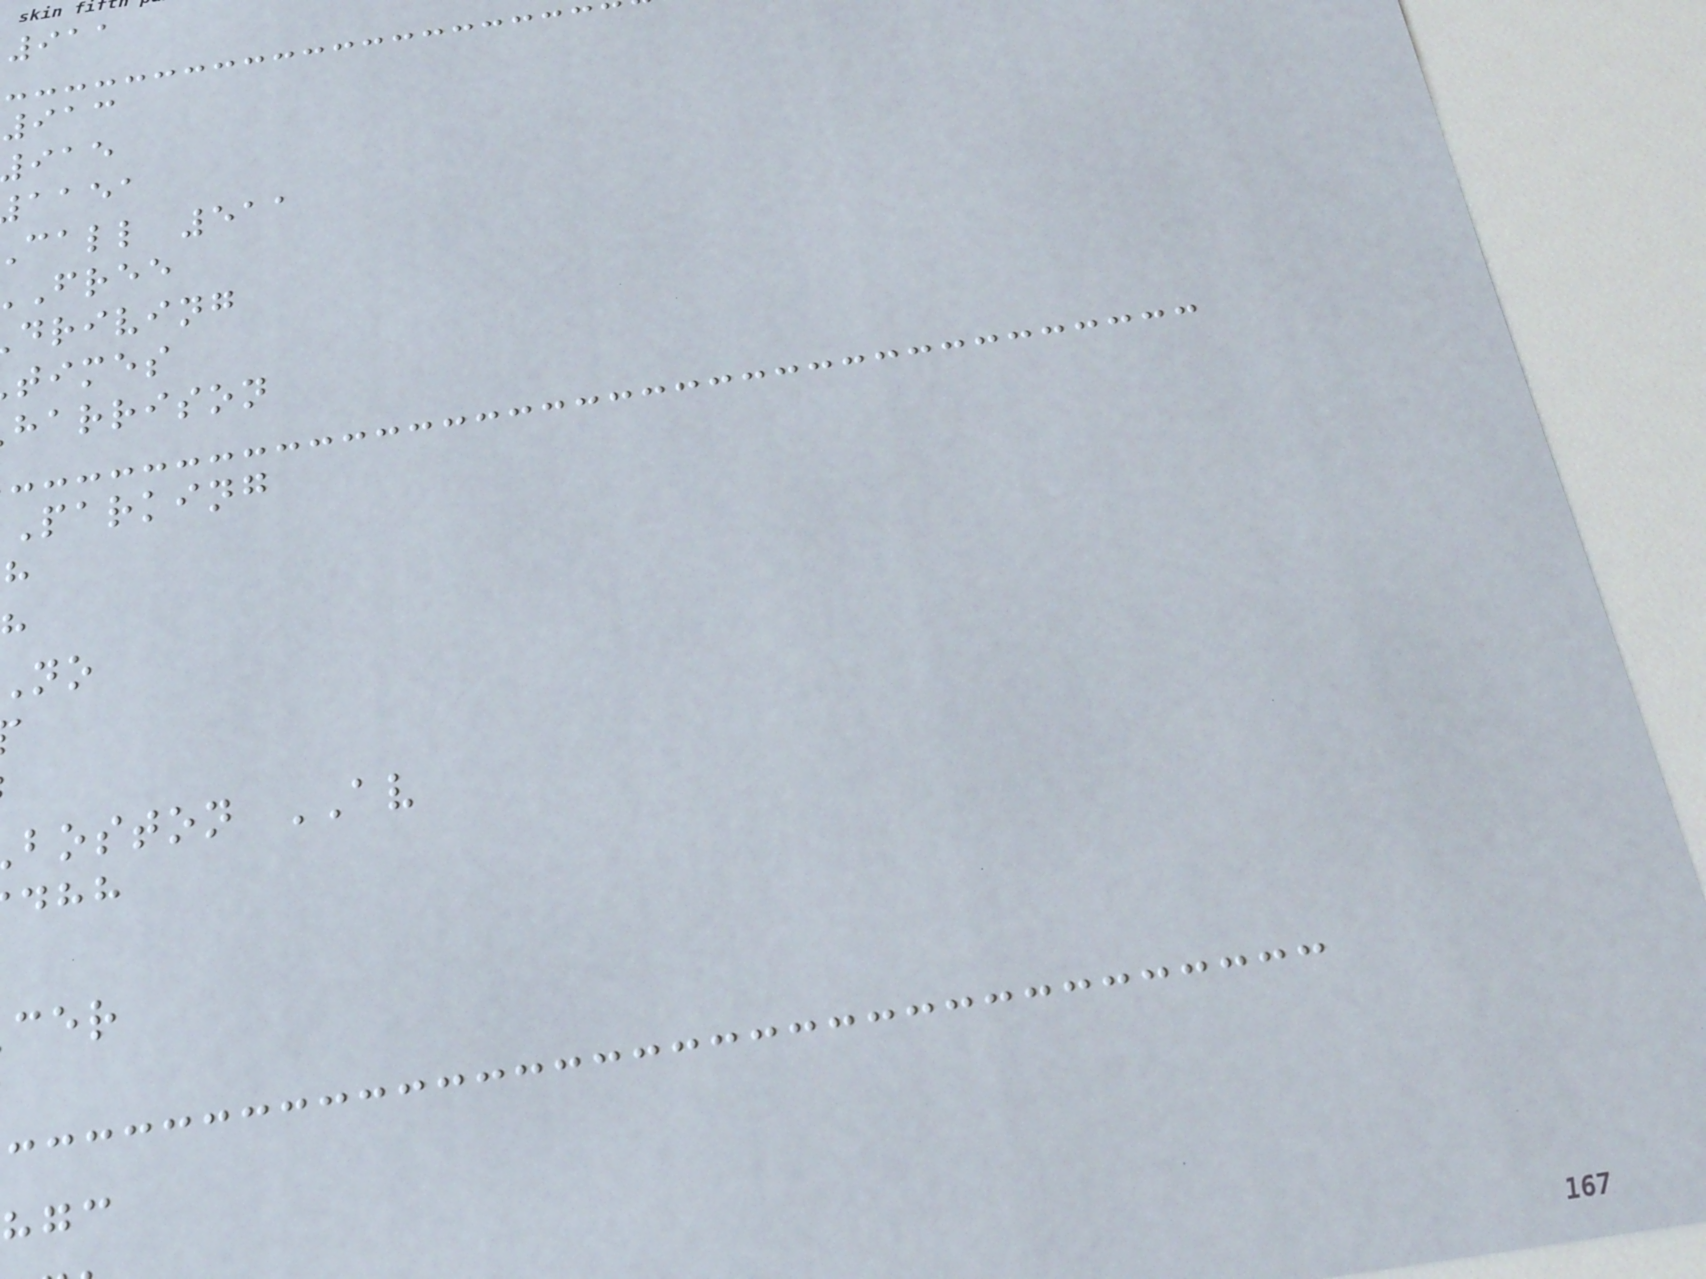911
913
aaea
call 511
free
driving
times
harrison
parking
boston AV
